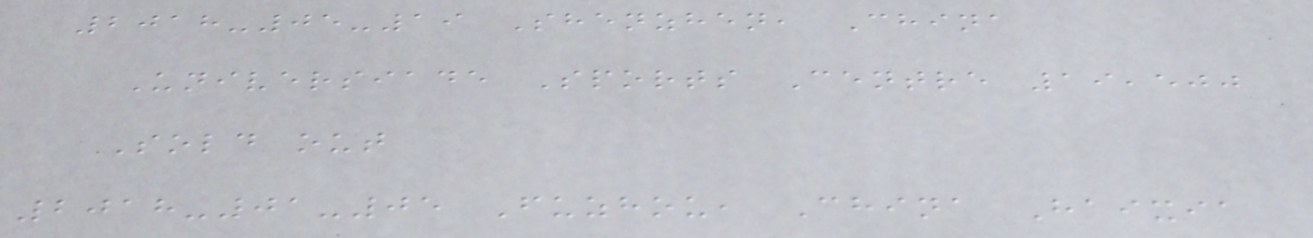2018-05-19 Shenzhen, China
Universiade Sports Centre 19,500
Sold out
2018-01-05 Fuzhou, China Haixia
